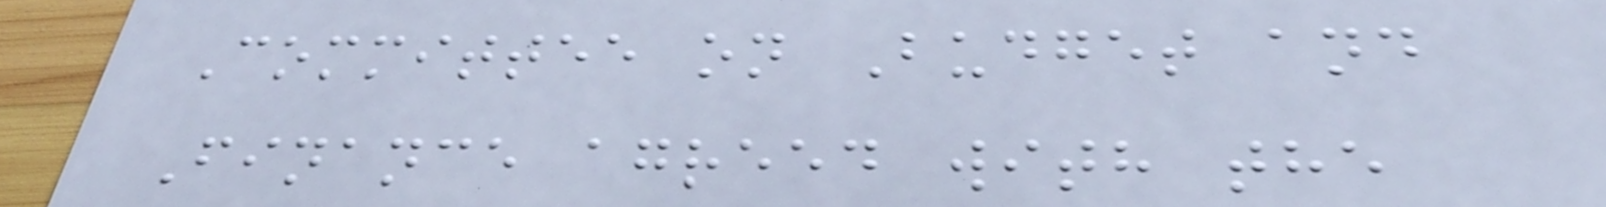Committee on Budget and
Finance agreed with the
